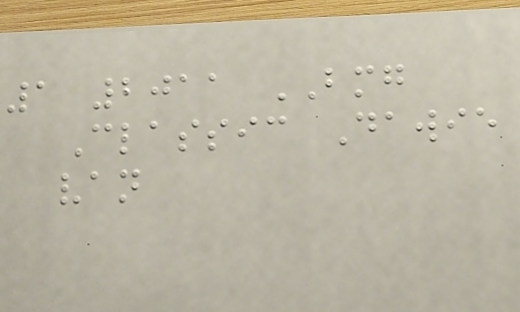1 2011 BMG
Classic Dawie
van
